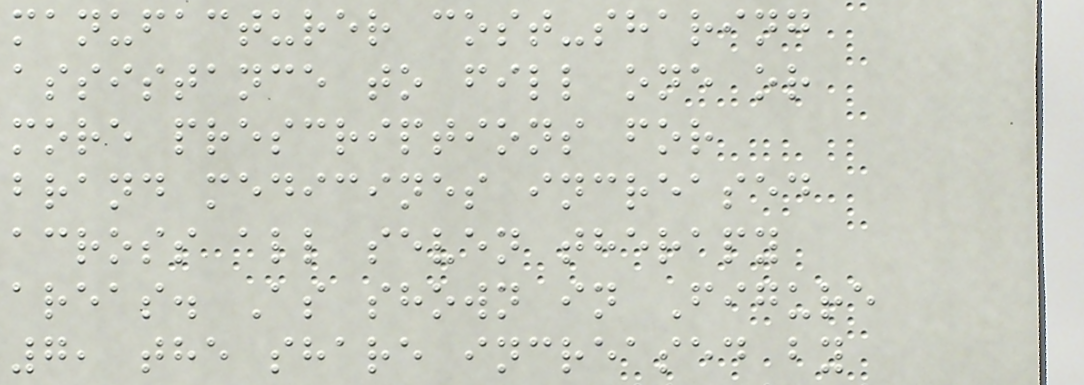manufacturer cost-sharing
assistance to fill one or
more prescriptions for
brand medicines increased
across all seven therapy
areas. As shown in Figure
7, the share increased by
